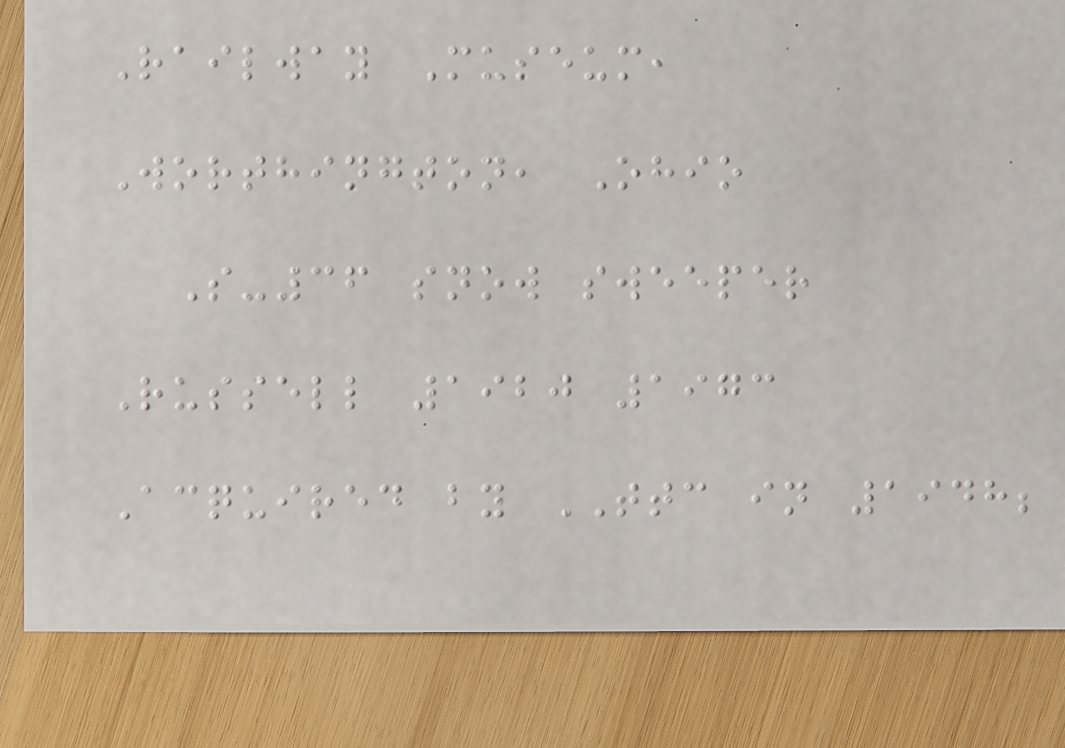Railway Museum,
Worthington, Ohio
S-36 snow sweeper
Russell 1920 1973
Acquired by TTC in 1948;
